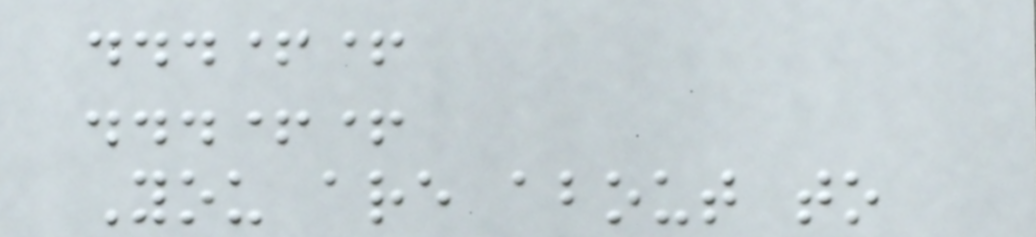...++
...++
You are about to
